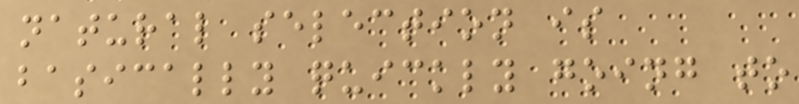natural selection is
basically quickly going to
